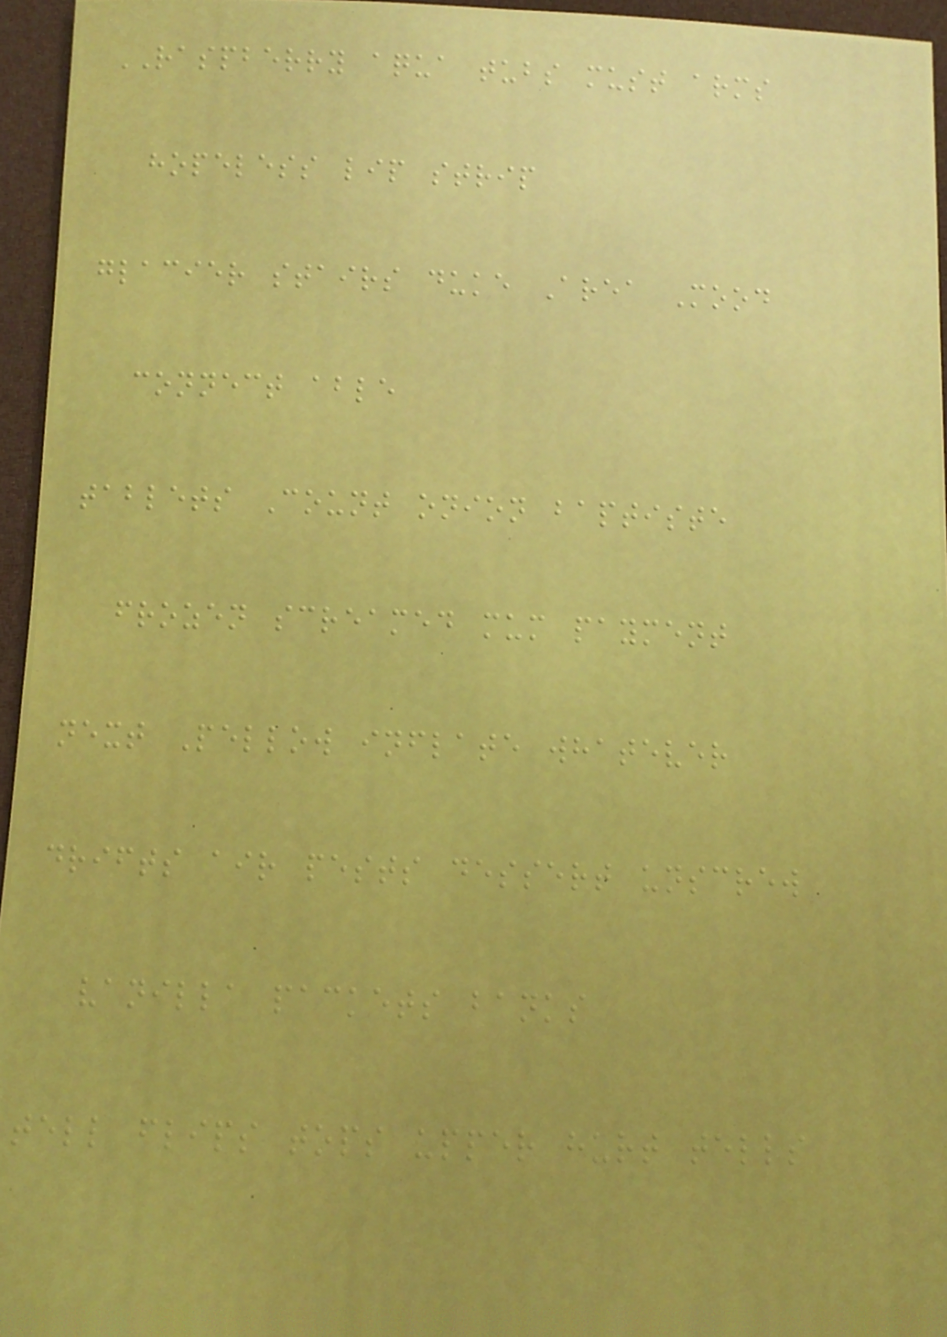RASPBERRY aqua tubs must arms
hopeless lip strip
glacier stairs duke Area Mood
connect able
tablets Count onion baptiste
frozen screamed mum payment
next Pellow inflate whatever
drifts air pests dessert unscrew
vanilla packets banks
tell flips tops upper hurt tells
